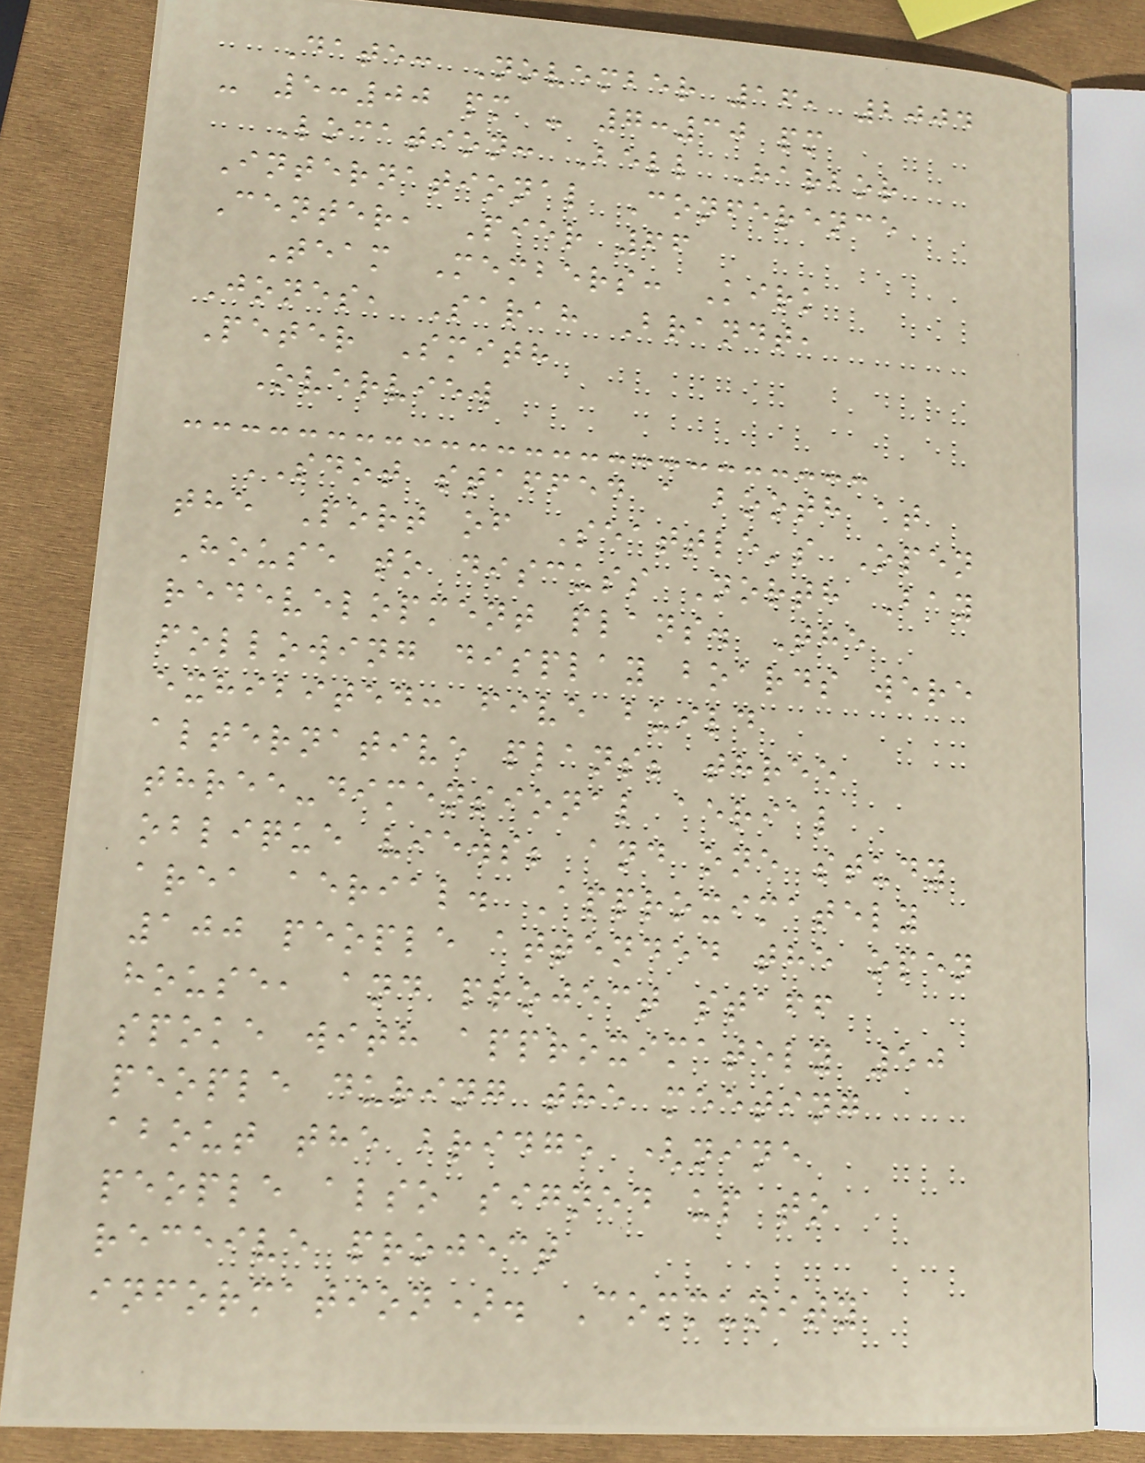Date: November 16, 2004
- 5:00 pm - 7:30 pm
Location: Bell Harbor
International Conference
Center, Pier 66
Team Members: Kirk
Jones, Sarah Brandt,
Peter Smith
Overview
SDOT staffed a booth at
the Port of Seattle's Open
House to discuss North Bay
redevelopment plans. The
following display boards were
exhibited: five build
alternative plans; three
three-dimensional aerial
oblique views; and one study
area aerial. Approximately
100 people attended the open
house, and project staff
spoke with approximately 50
people during the meeting
about the bridge (nine
people also signed up to
receive project
information). Community
